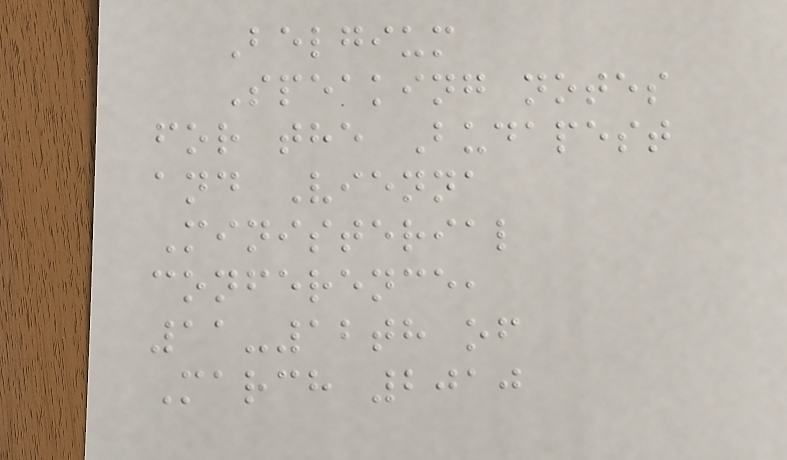Belgium
Speaking notes
for the Budapest
and Vienna
Ministerial
conference,
11-12th of
March 2010
